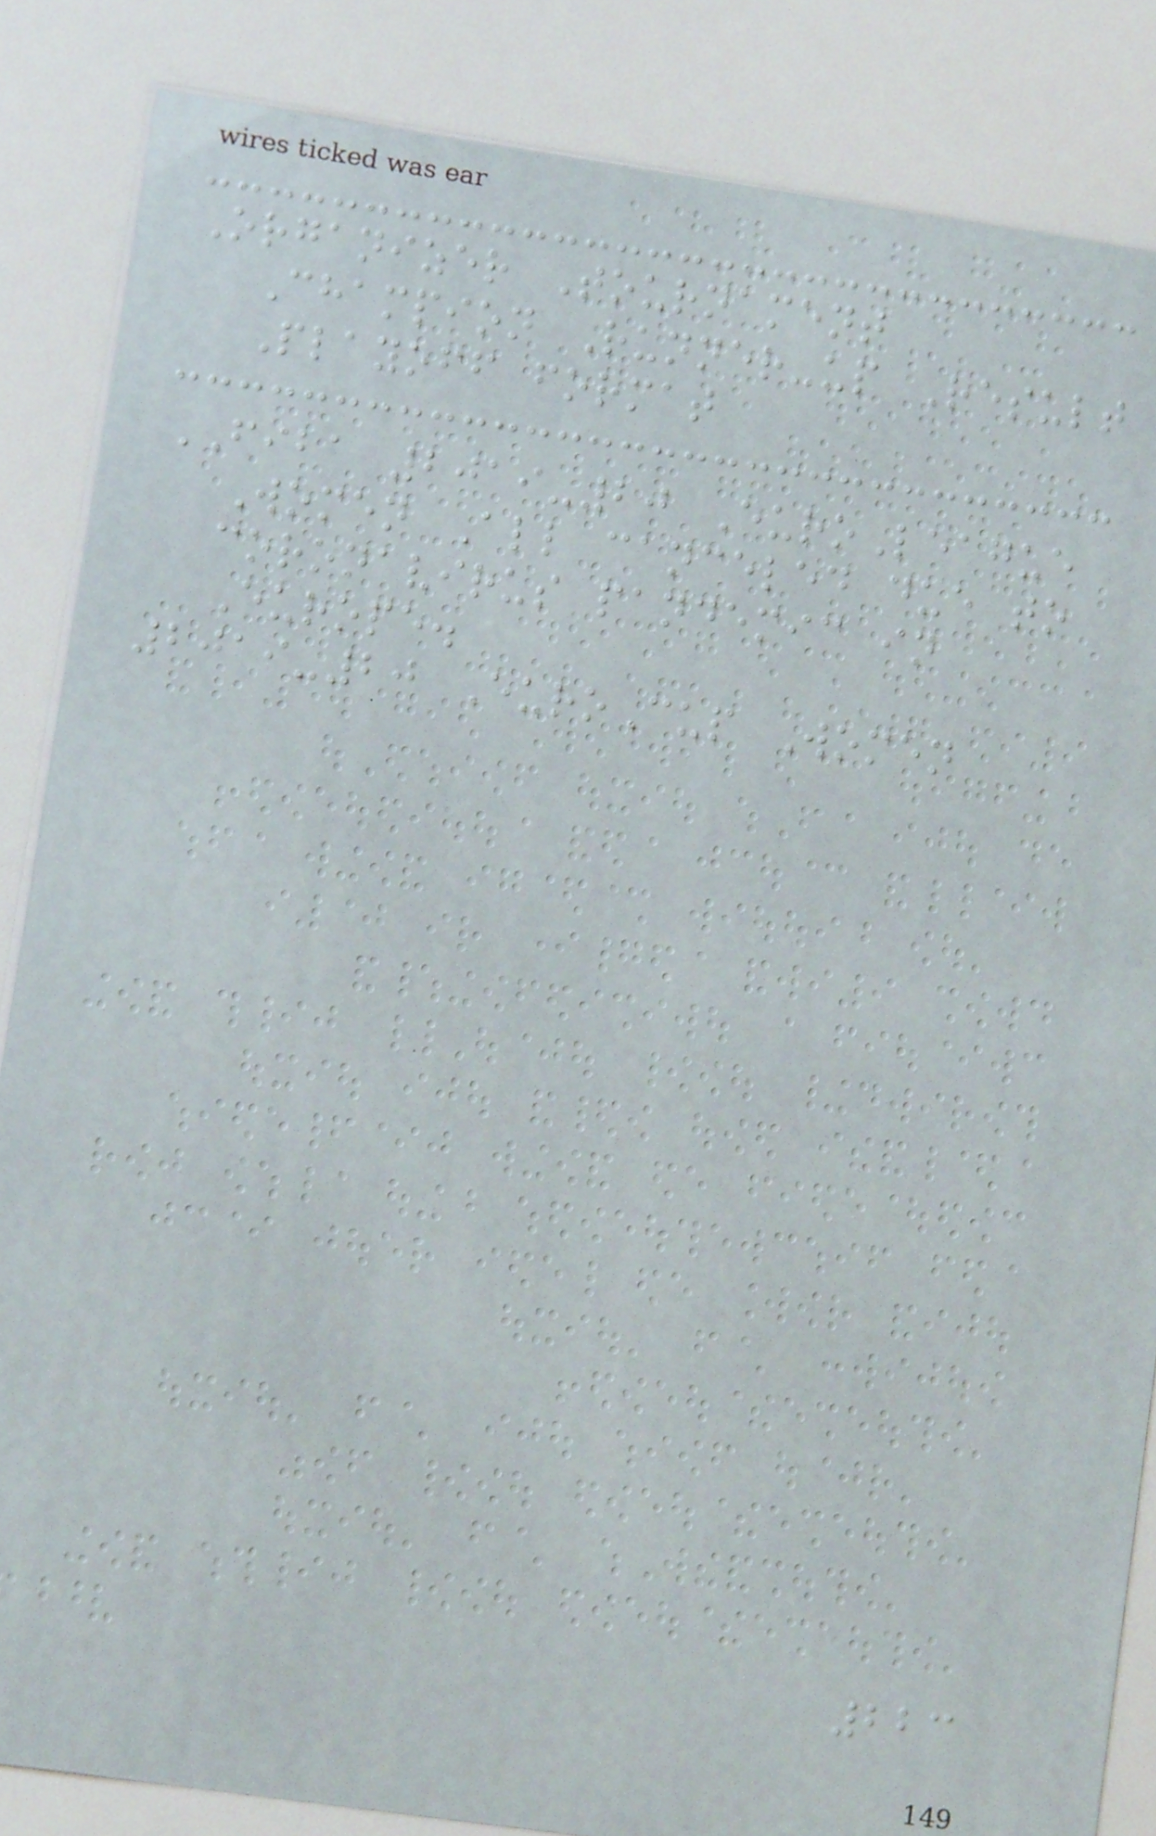Organizer Tournament
Champion Runner-up Result
Playoff format
FIBA 2019-20 EuroLeague
Women All canceled due to
coronavirus pandemic in
Europe.
2019-20 EuroCup Women
223
